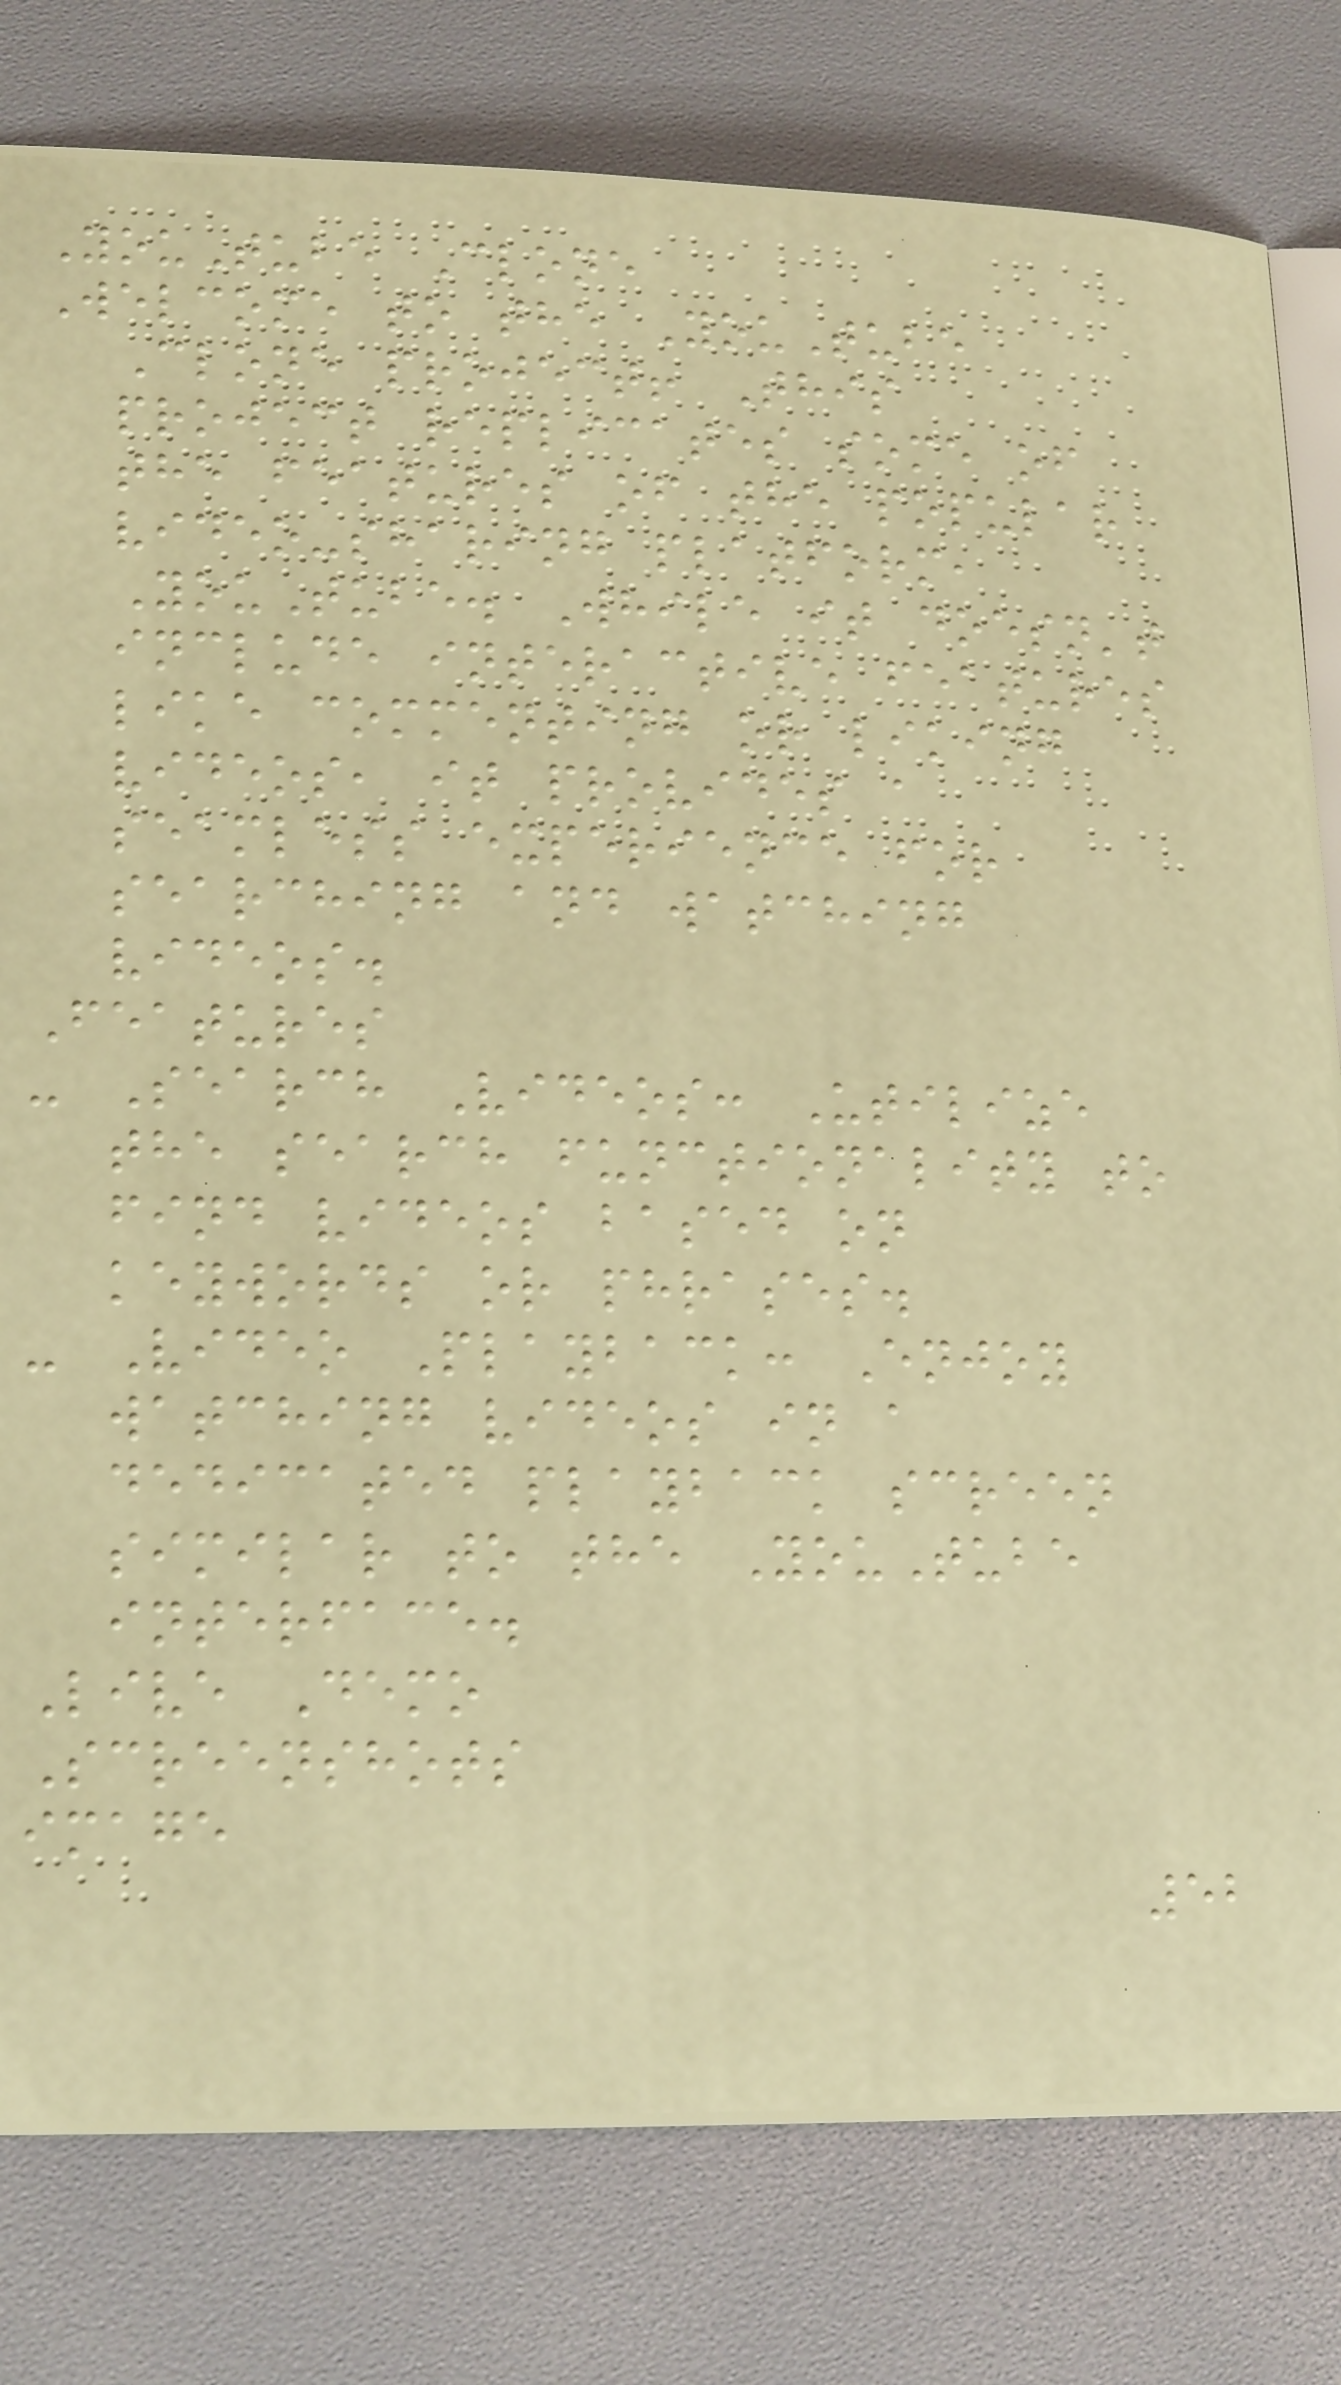YouTube Clone
Welcome to the YouTube
Clone project! This
project replicates some of
the features of the popular
video-sharing platform,
YouTube. While it doesn't
include interactive features
like commenting or liking
videos, it provides a
seamless experience for
searching and watching
videos.
Features
- Search Videos: Utilize
the search functionality to
find videos based on
keywords or phrases.
- Video Playback: Enjoy
watching videos in a
dedicated playback screen
similar to the YouTube
interface.
Live Demo
Screenshots
image
52
